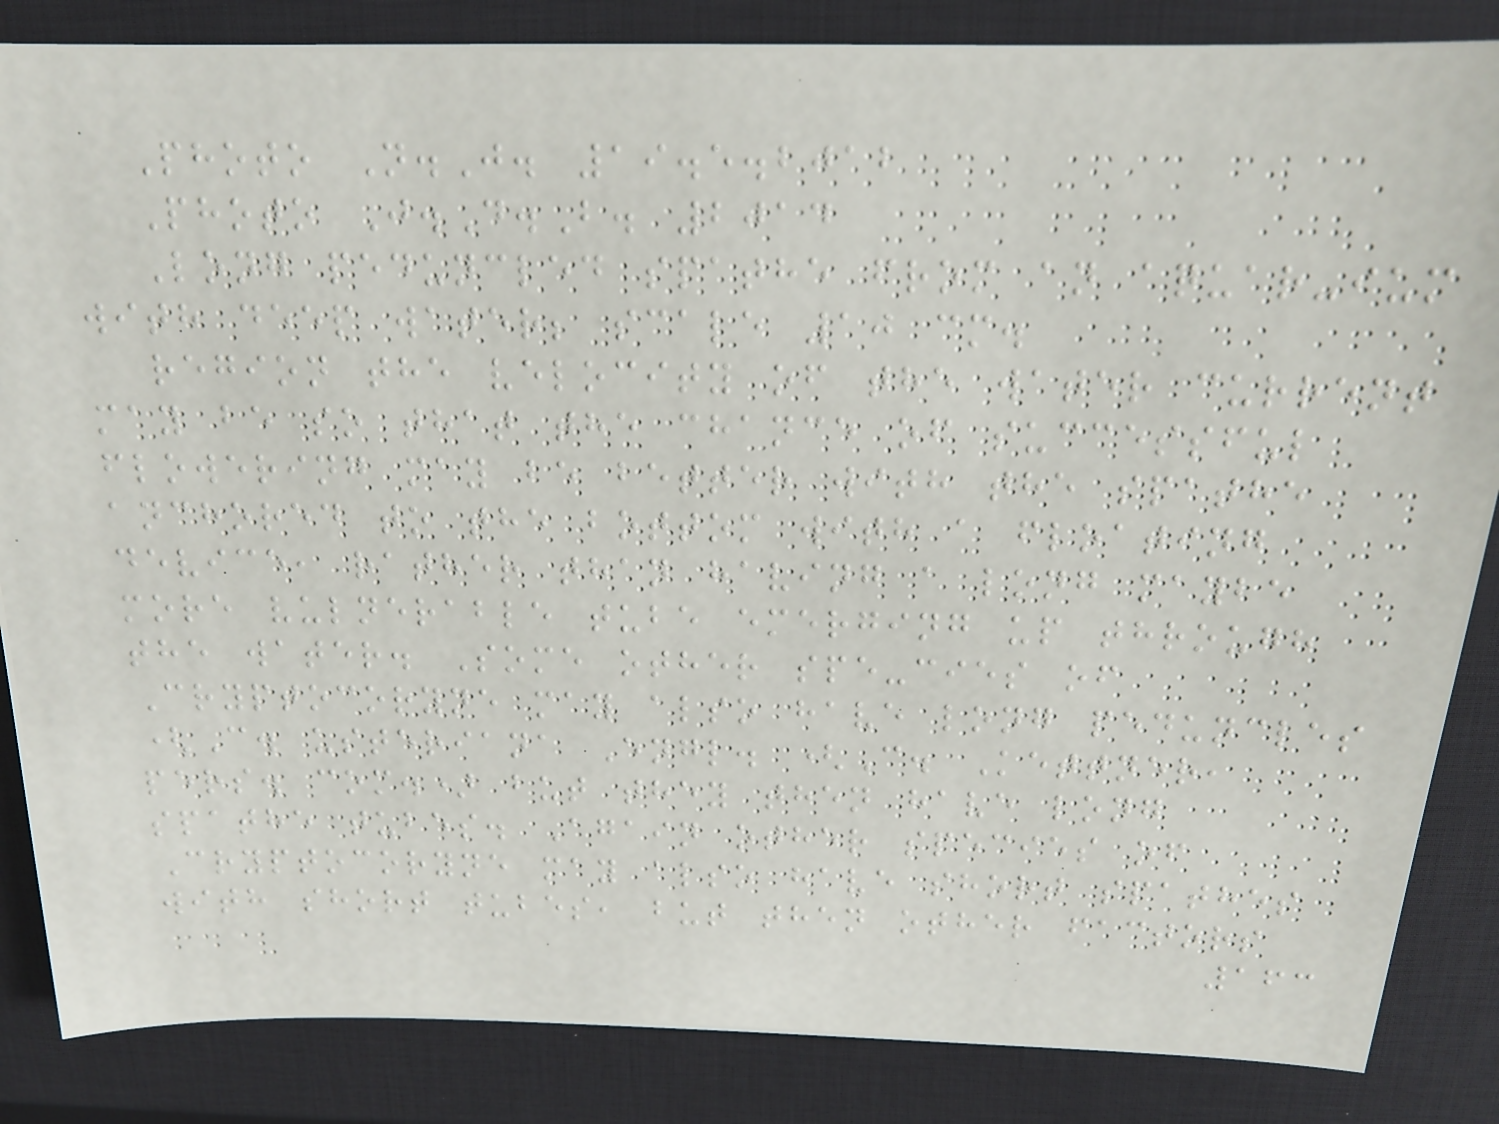Photo N.J. 19.5.2012
Photo J.D.B. 2014
Long peduncled spathe from an aquar-ium
with deep water; scale 10 cm.
region the velocity of the water current
may be so that the chance of successful
flowering may be better with the spathe
anchored to the bottom with a floating
device, rather than having a long maybe
more vulnerable tube emerging up through
the water. Some other spe-cies of
Cryptocoryne may also have long peduncles
(C. usteriana Engl. (C. Kettner,
pers. com.) but they then have long
spathe tubes. Again other species of
Cryptocoryne may also have short spathes
with short tubes, but then other factors
163
